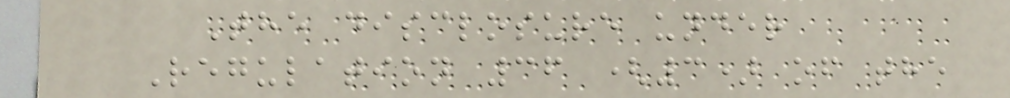The disclosure under
Regulation 36 (3) of the
